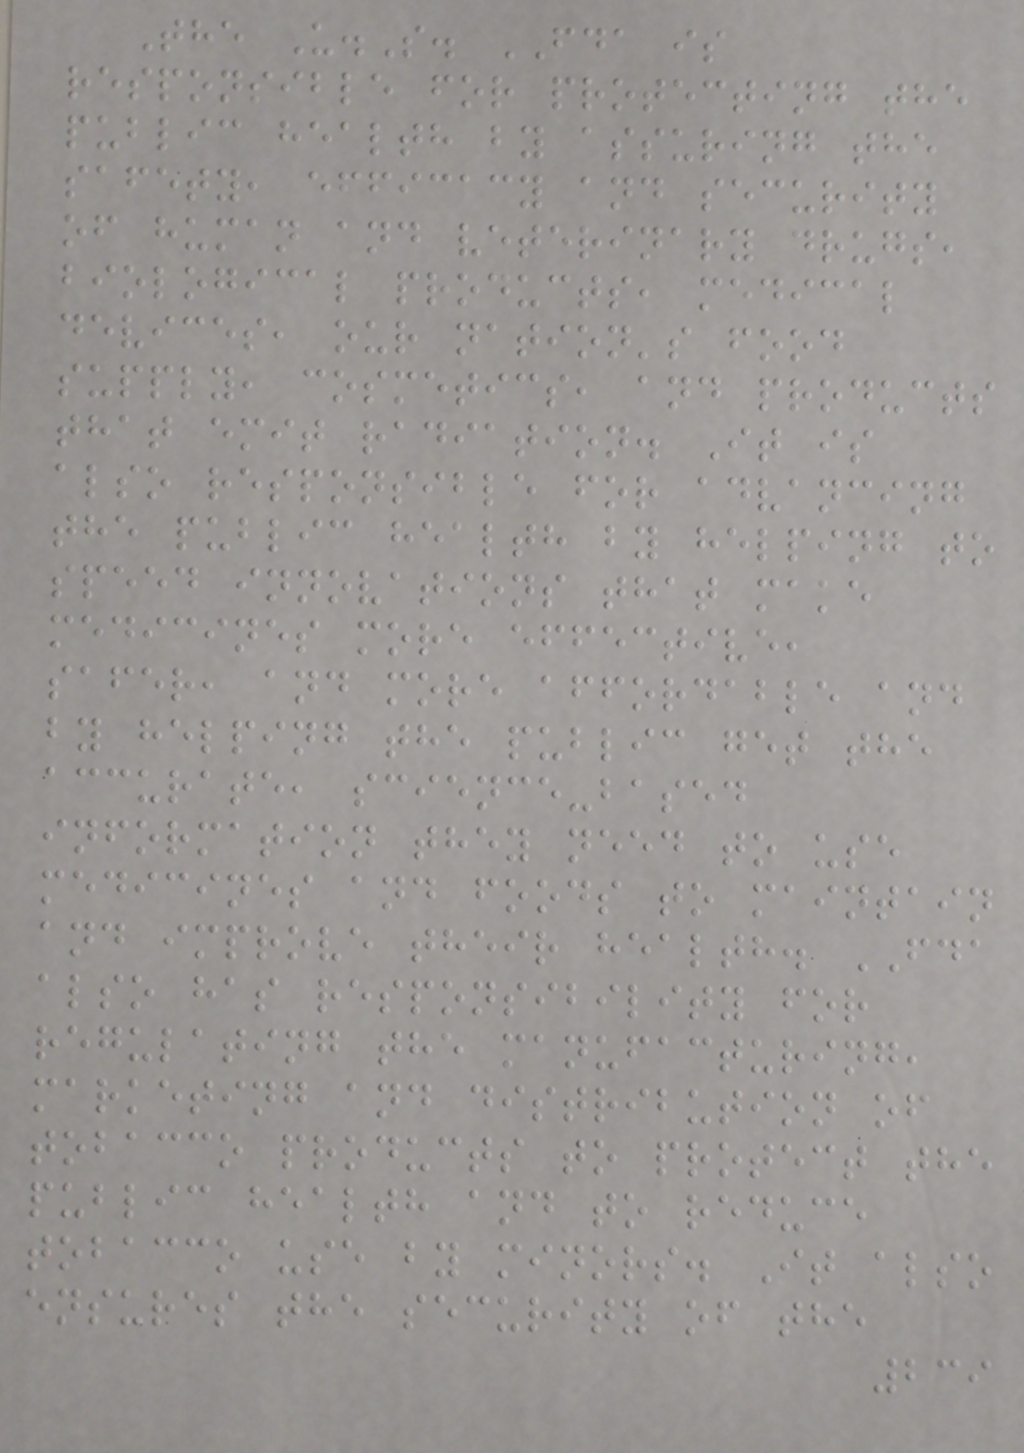The U.S. FDA is
responsible for protecting the
public health by assuring the
safety, efficacy and security
of human and veterinary drugs,
biological products, medical
devices, our nation's food
supply, cosmetics, and products
that emit radiation. It is
also responsible for advancing
the public health by helping to
speed innovations that make
medicines more effective,
safer, and more affordable and
by helping the public get the
accurate, science-based
information they need to use
medicines and foods to maintain
and improve their health. FDA
also has responsibility for
regulating the manufacturing,
marketing and distribution of
tobacco products to protect the
public health and to reduce
tobacco use by minors. It also
ensures the security of the
239
